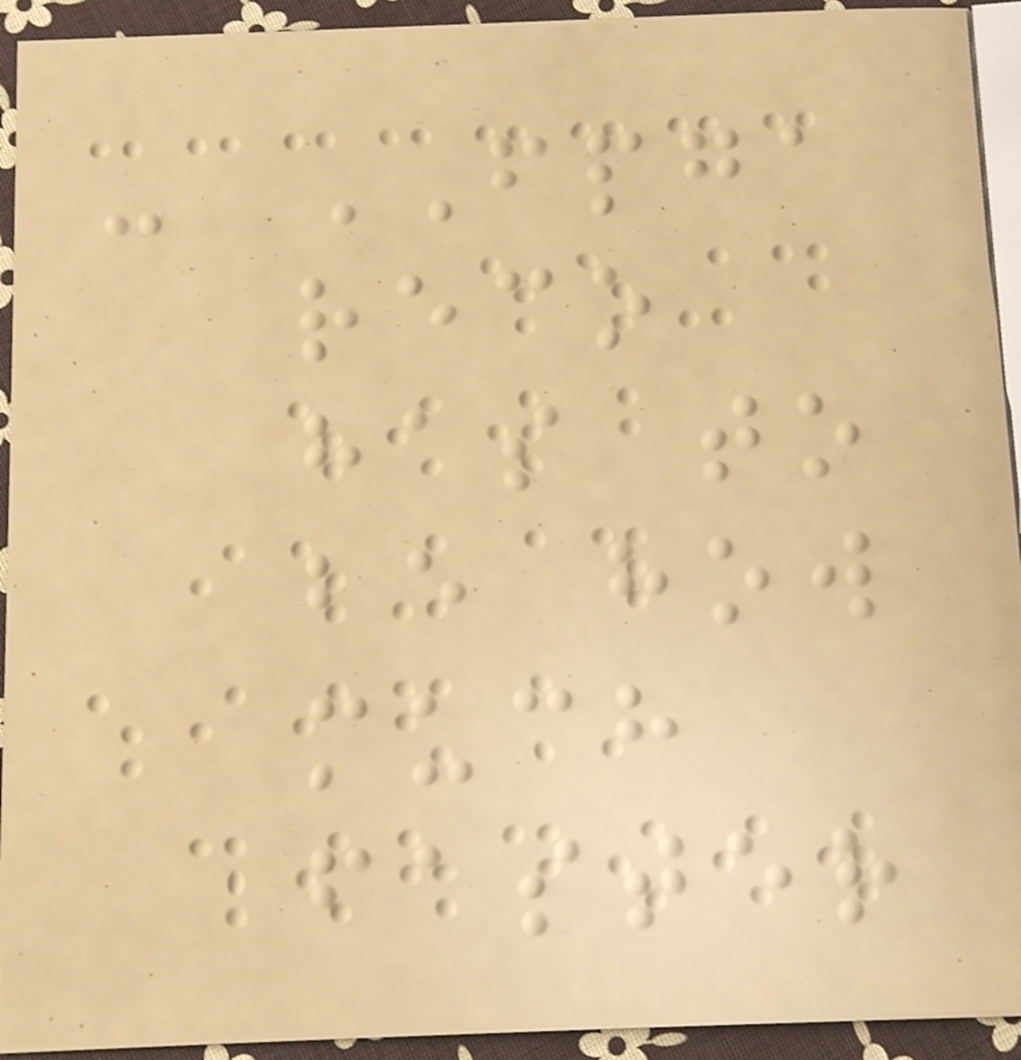- FPGA
reco
has to
be how
much
faster
